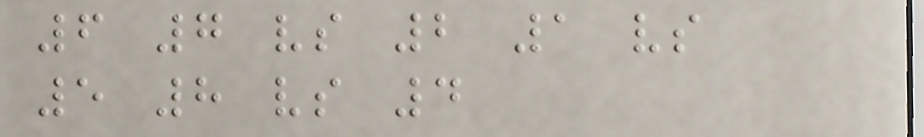6 7 vs 2 1 vs
5 8 vs 4
